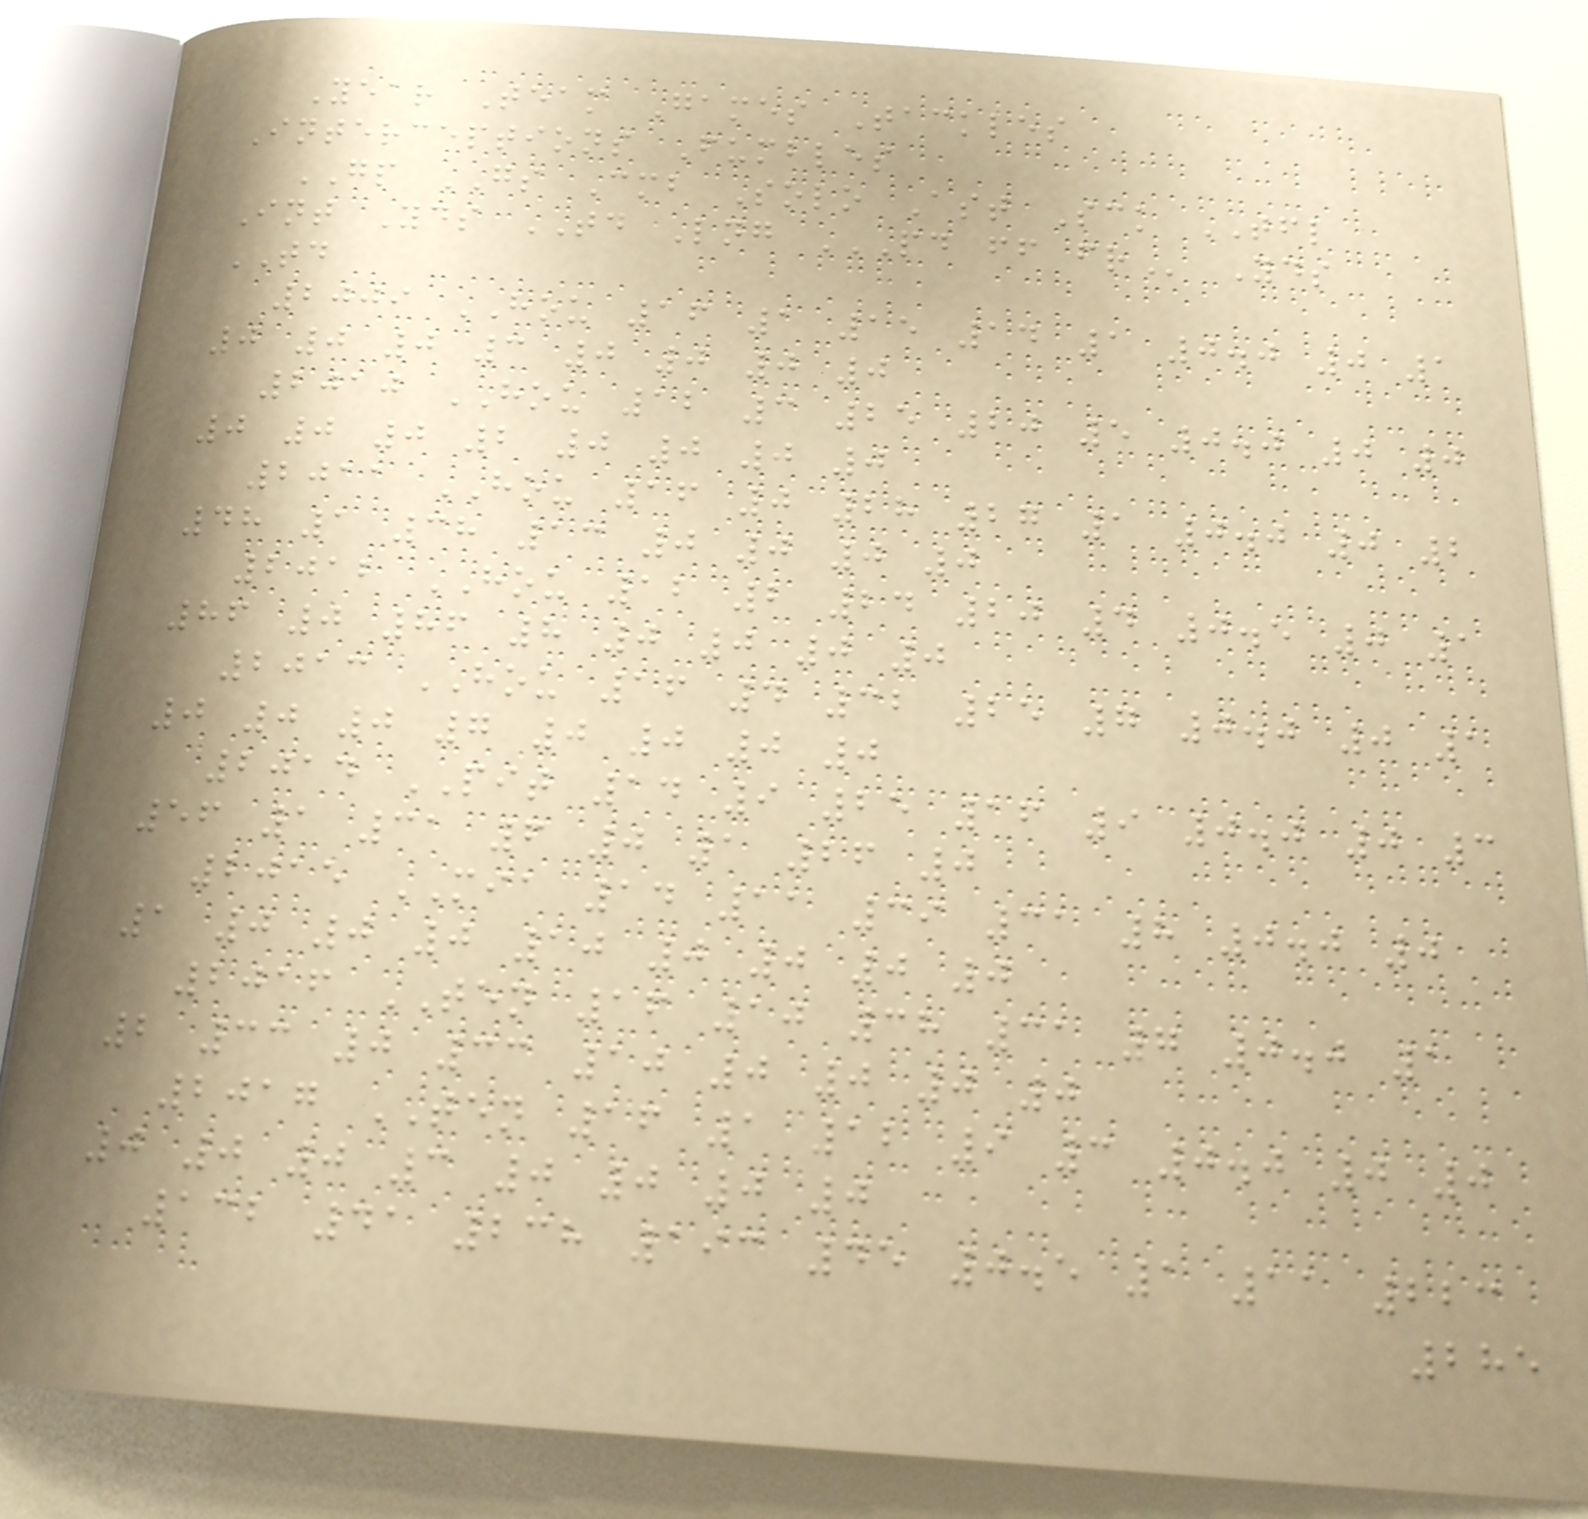Year Team Games Tackles
Interceptions Fumbles
GP GS Cmb Solo Ast Sck TFL
Int Yds TD Lng PD FF FR Yds
TD
2009 HOU 16 1 15 14 1 0.0 0 1
0 0 0 3 0 0 0 0
2010 HOU 12 3 25 20 5 0.0 0 0
0 0 0 2 0 0 0 0
2011 HOU 16 0 28 27 1 0.0 0 2
48 1 38 13 0 0 0 0
2012 HOU 12 2 24 20 4 0.5 0 1
86 0 86 8 0 0 0 0
2013 HOU 16 4 32 25 7 0.0 0 1
0 0 0 7 0 0 0 0
2014 PIT 14 9 25 16 9 0.0 0 3
56 1 31 6 0 1 26 0
2015 MIA 14 11 39 31 8 0.0 0
1 0 0 0 10 0 0 0 0
2016 TEN 16 10 38 31 7 0.0 1
2 33 0 33 10 0 0 0 0
2017 TEN 16 1 12 9 3 0.0 0 0
0 0 0 3 0 0 0 0
132 41 238 193 45 0.5 1 11 223
285
